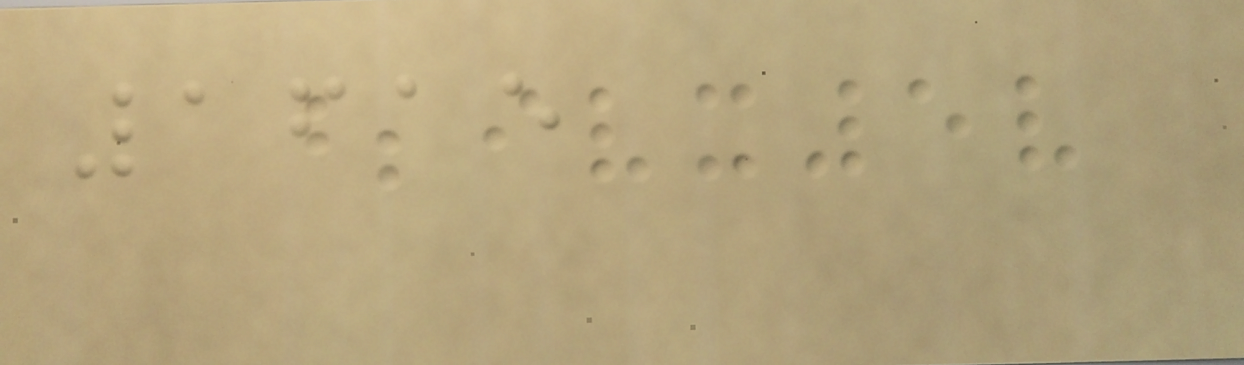1615
